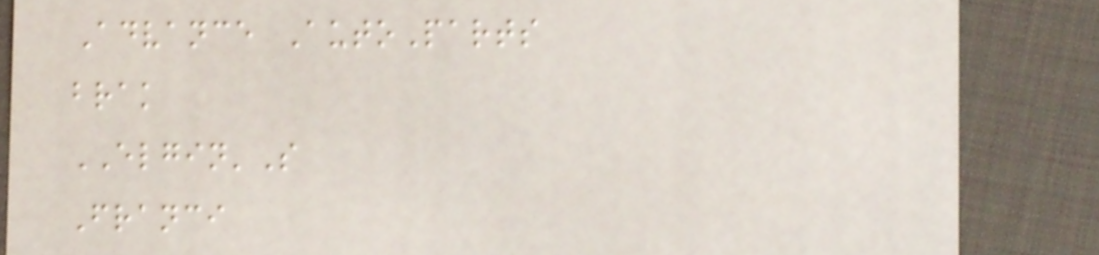Advance AutoParts
brak
ELGIN'S
Franci
